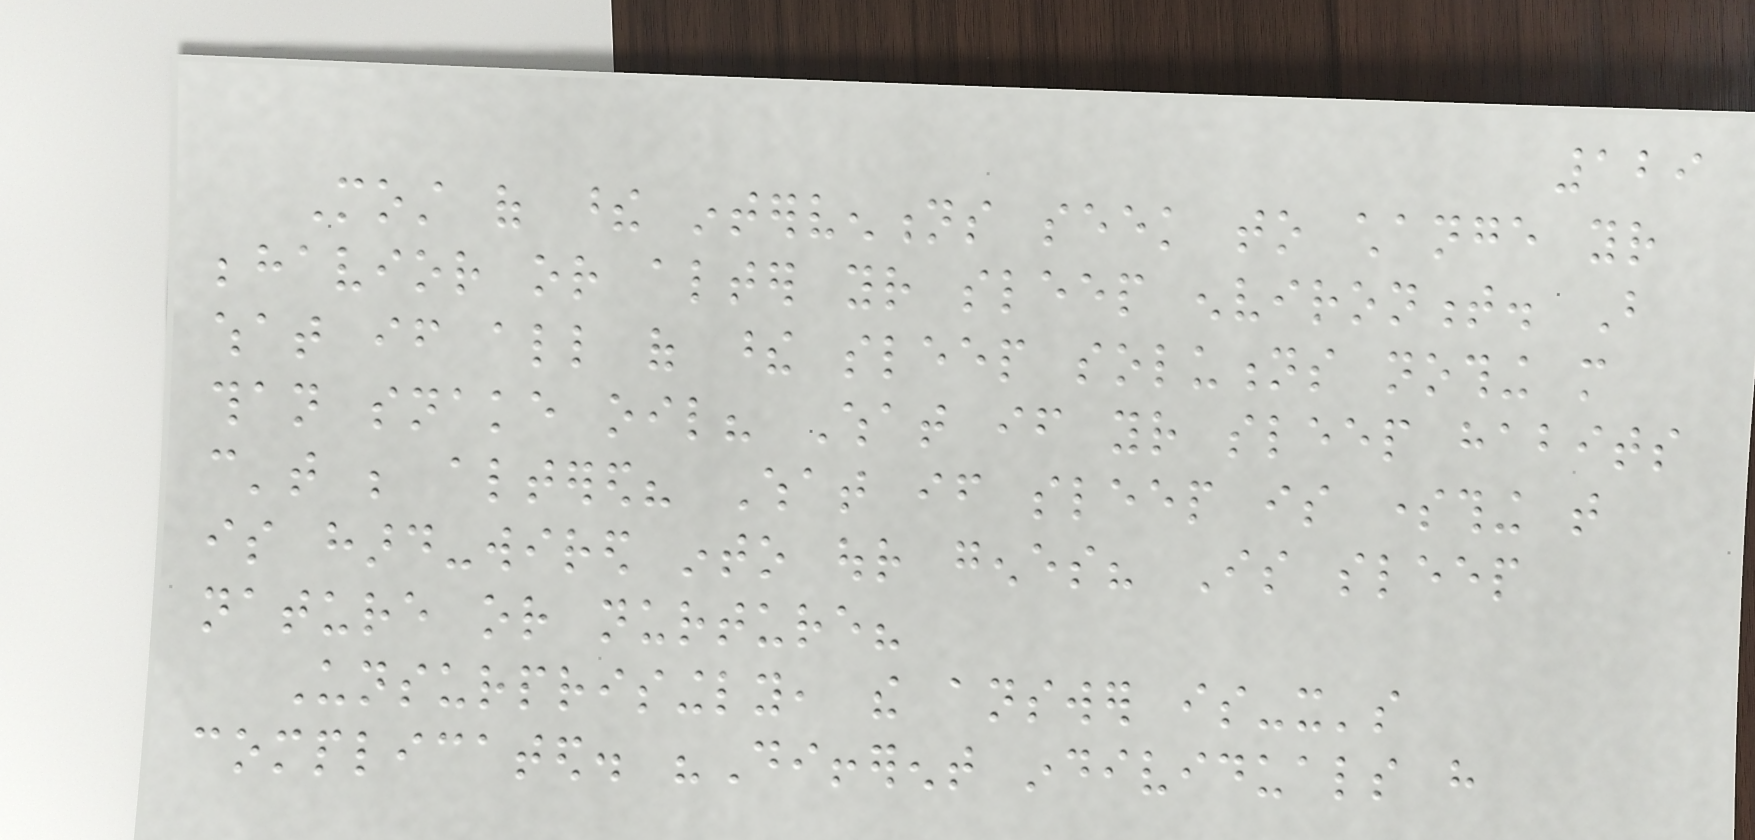129
Most of these interventions seek to change your
behavior or alter your sleep environment. But
what if all of these sleep solutions nothing more
than snake oil? What if your sleep habits
can't be altered? What if sleep is something that
is hard-wired into our genes? Is sleep
nature or nurture?
Unsurprisingly, the answer is-it's
complicated. "Different individuals have
